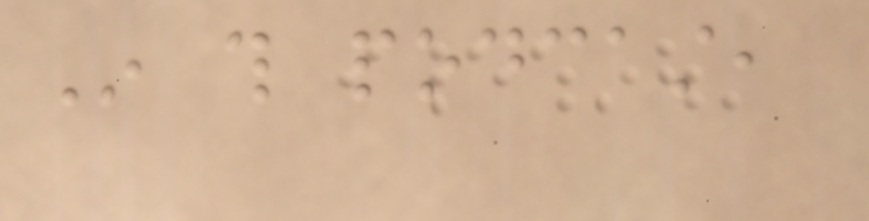In this podcast,
